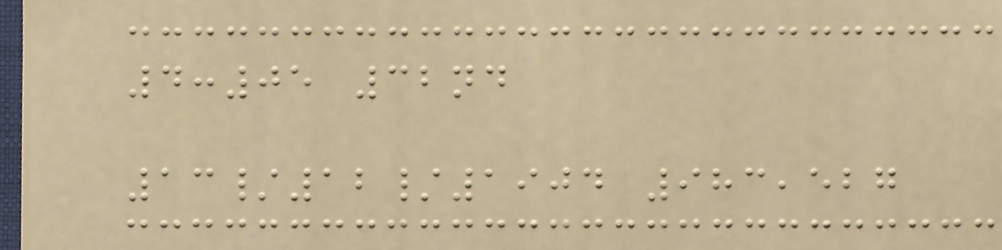4:05 32nd
13/12/1904 983,527
